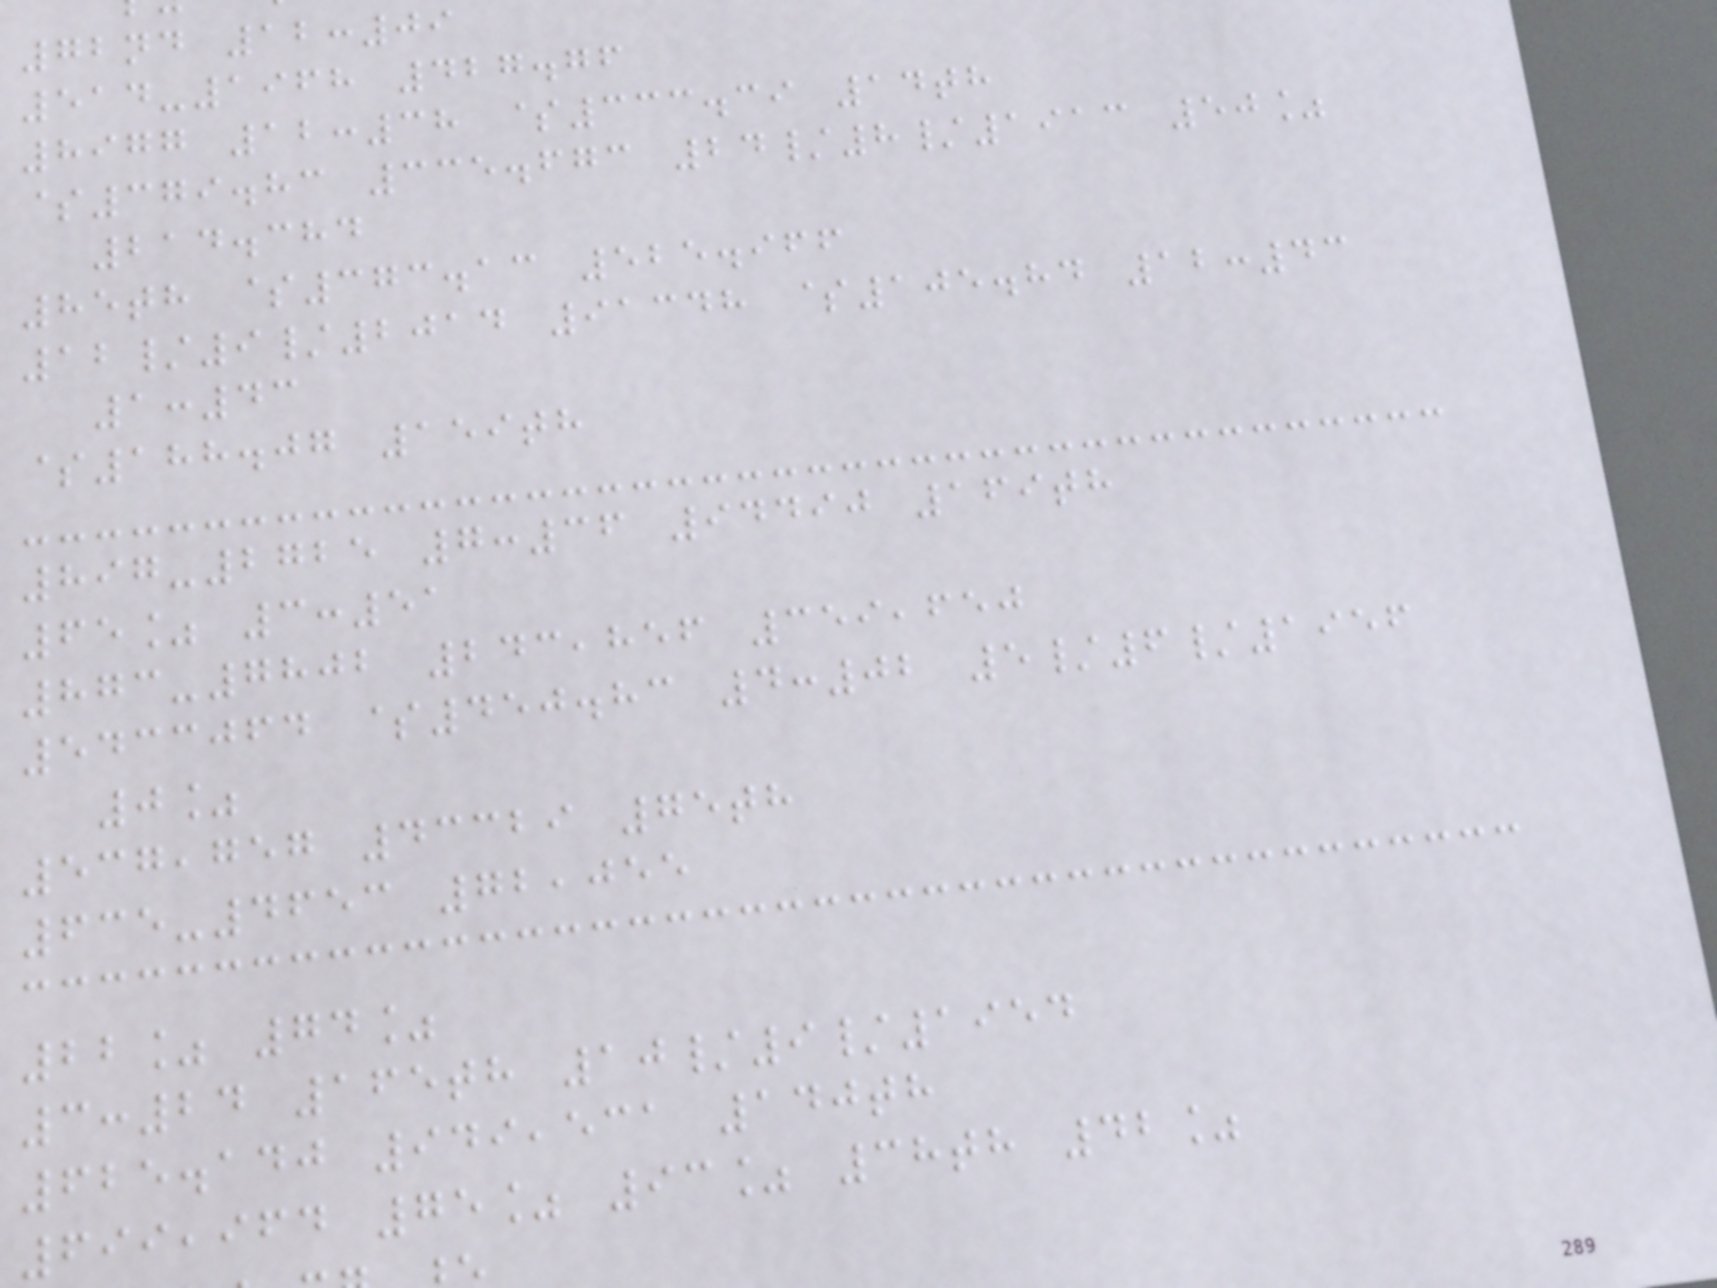72nd 12:09
514-1968 427.76
8977 12:38 $333.39 14th
$379.83 335.673 24/8/1913 50%
214.384
85th $373.13 525.966
12/9/2014 91348 $105.84 12:43
1:43
$188.07 159th
897-2725 7:36 94490 169th
65% 3:51
873-7802 243,856 359,650
5433064 $450.83 4:02 5/6/1956
0%
537,757 43329 75th
635-4653 72,055
22% 74%
3:24 165th 10/9/1954
625.140 949,531 140th
699,964 75% 93% 38th 42%
